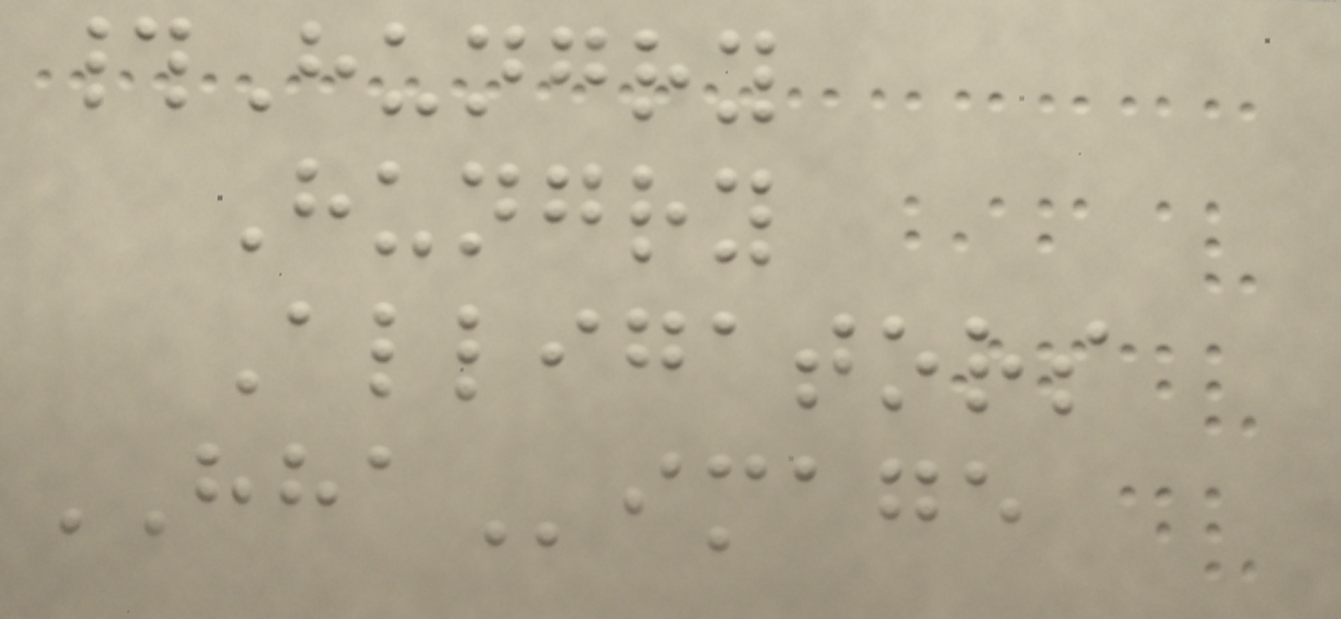#Hungry
Hungry
Alligators
HHAimage
